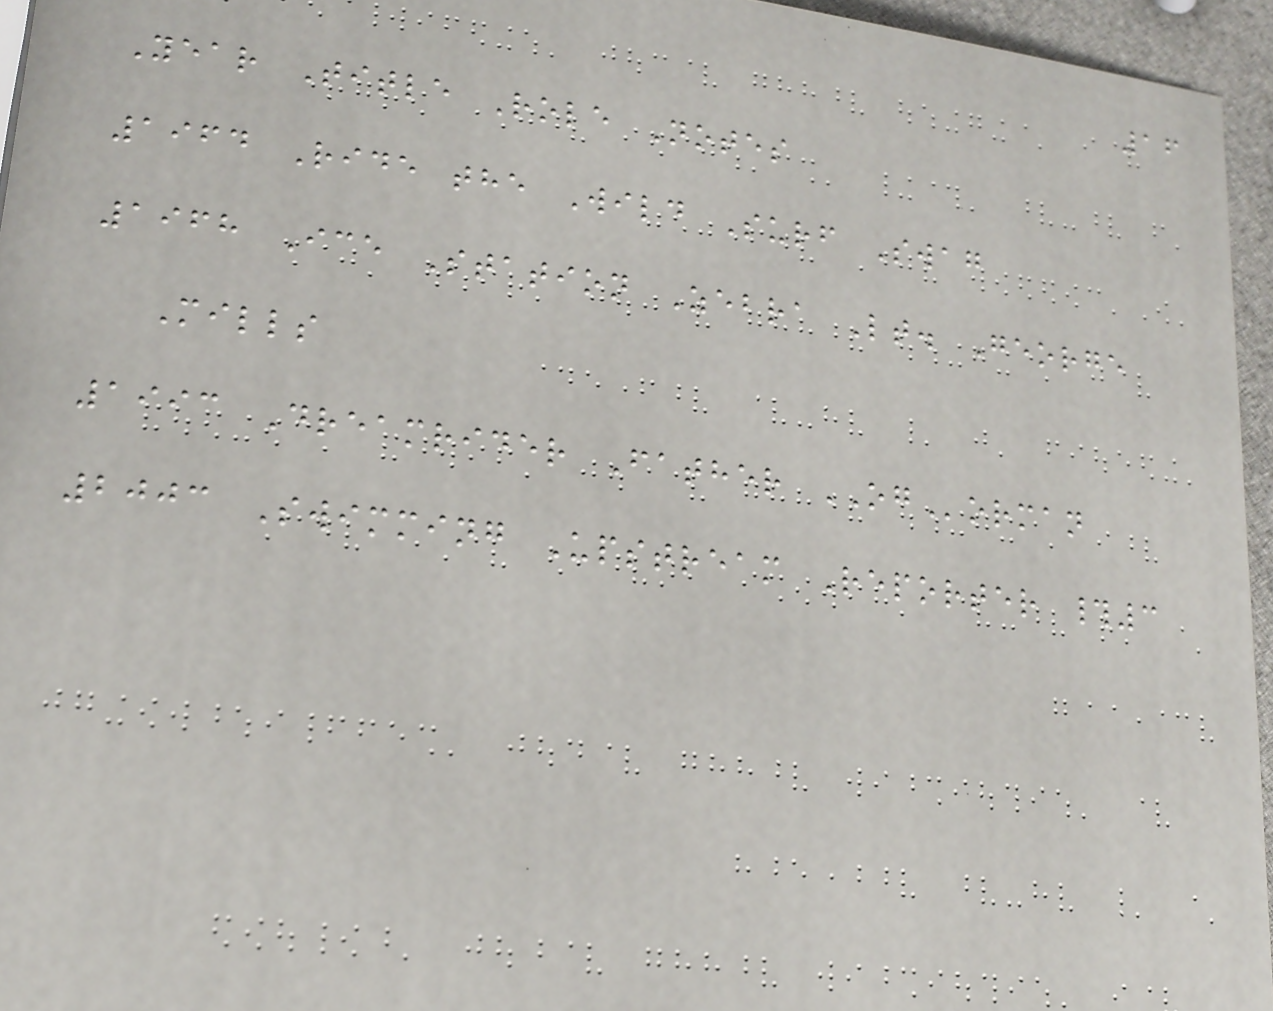16
Year Title Role Notes
1964 Ride the Wild Surf Swag
1968 Ice Station Zebra Lt. George
Mills
1993 Dreamrider Father OGorman
2003 Swimming Upstream Reporter #3
